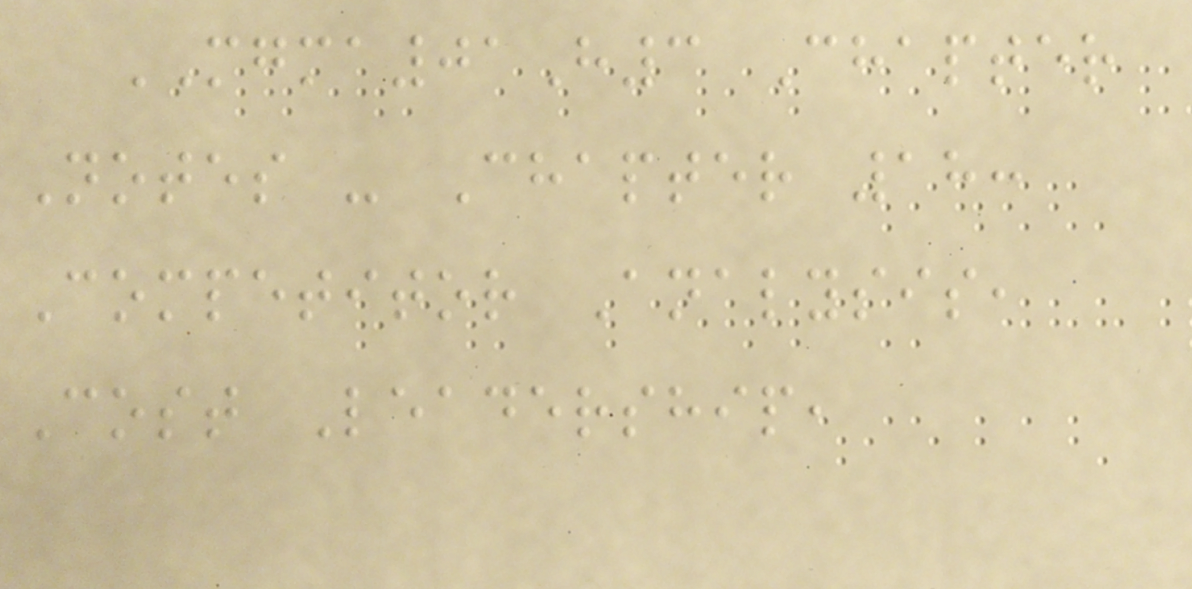MGMA01H3 Chapter
Notes - Chapter 18:
Competitor Analysis,
Cost Leadership,
